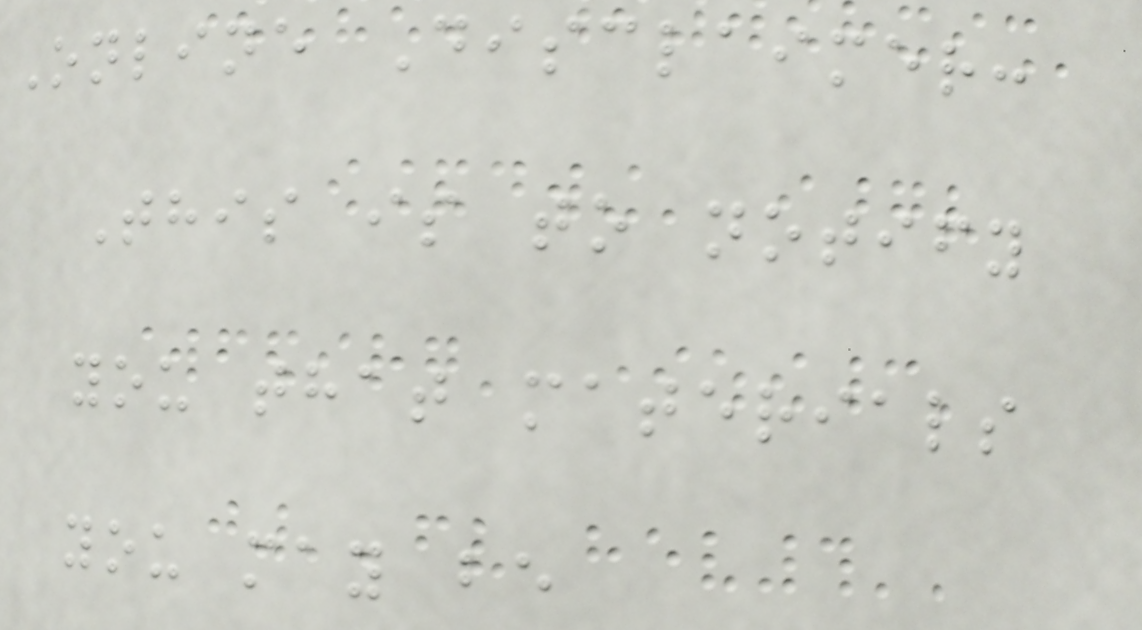Online Disclaimer:
This is to notify
you that materials
you may be
